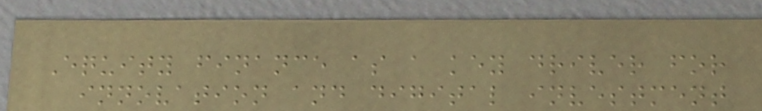Equity finance as a key driver for
innovation and digital investment
